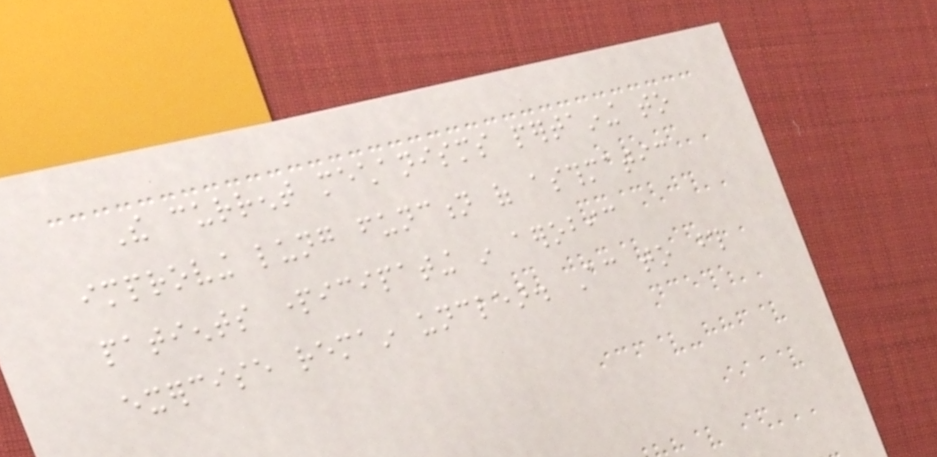The current mechanisms pertaining to
improving lung function of asthmatic
patients participating in aerobic
exercise remain unclear. According to those
